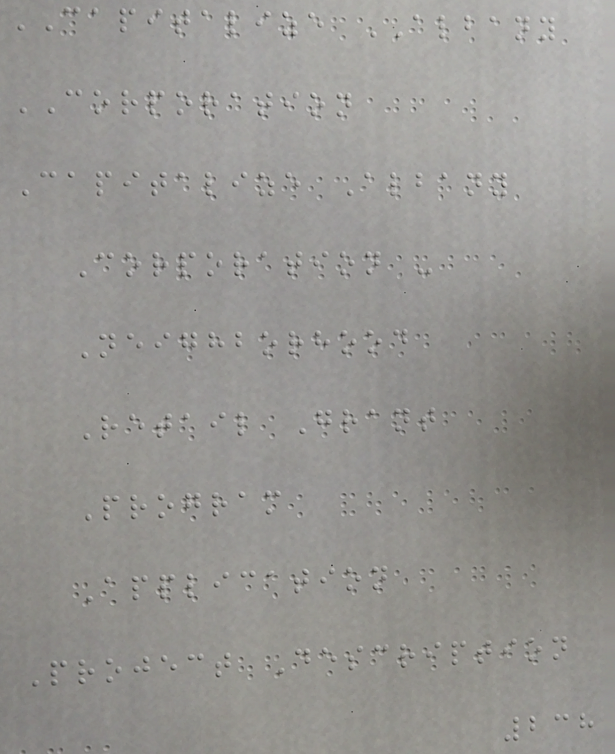CAPITALIZE ALBANY
CORPORATION
Capitalize Albany
Corporation -
Neighborhood
Retail Grant
Program
Application
Project Description
238
